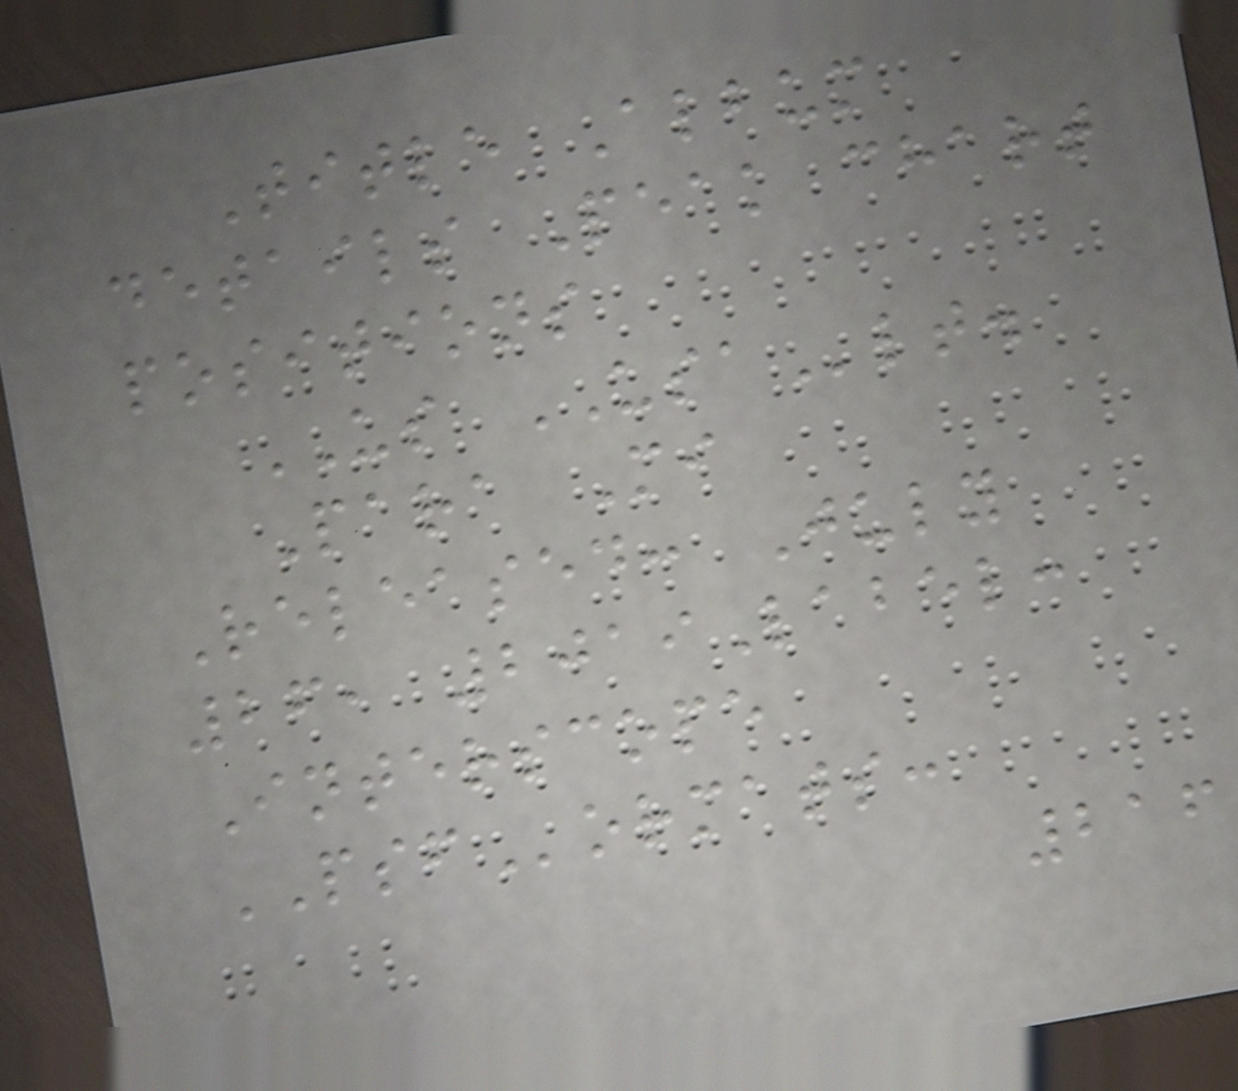Title Album
details Peak chart
positions
US USAlt.
Para Mi
Released: July
26, 2019Label:
Interscope
PSFormats:
216
